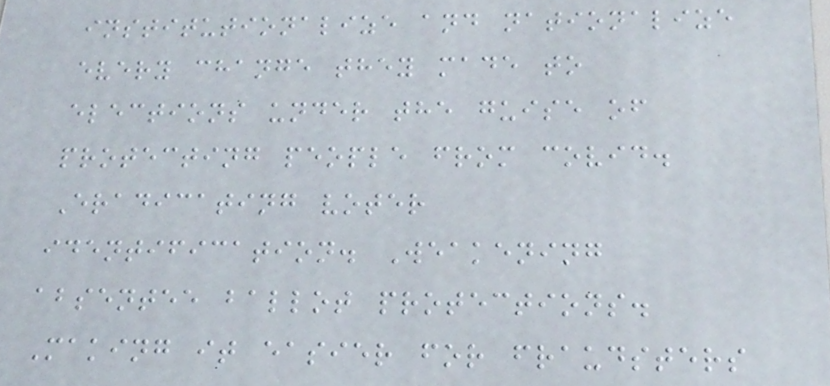institutionalize and nationalize
every change they made to
elections under the guise of
protecting people from covid.
Eradicating voter
identification. Weakening
absentee ballot protections.
Making it easier for fraudsters
